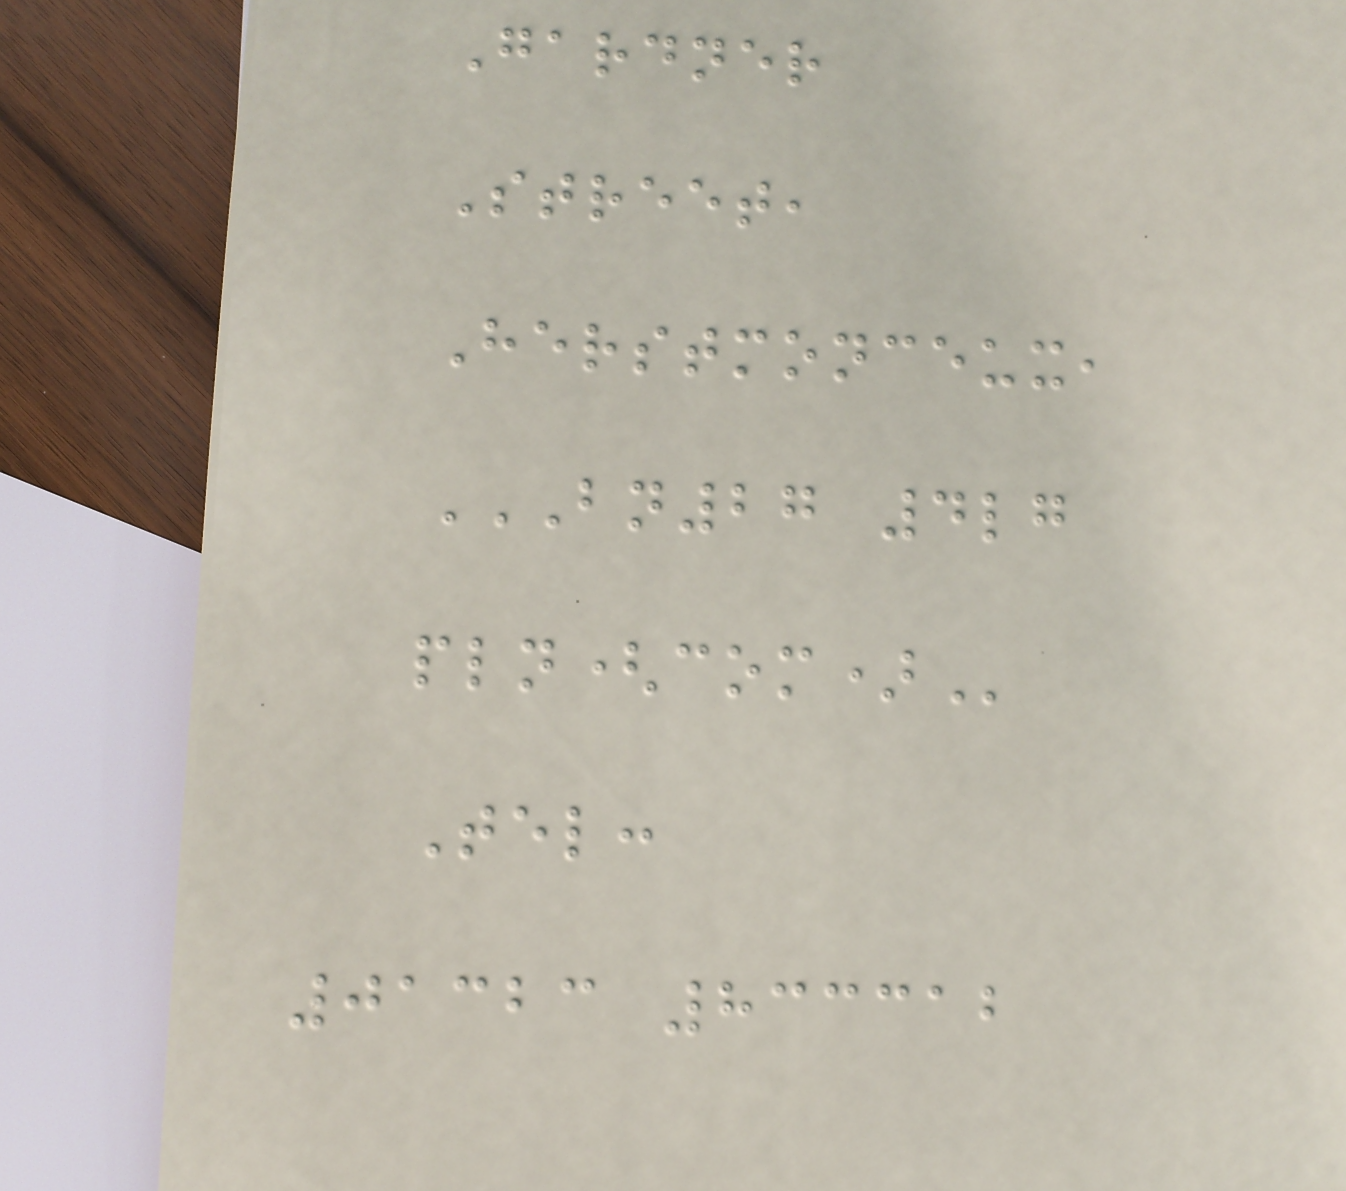Gardner
Street,
Herstmonceux,
BN27 4LG
PLN(COM)
Tel:
01323 833312
